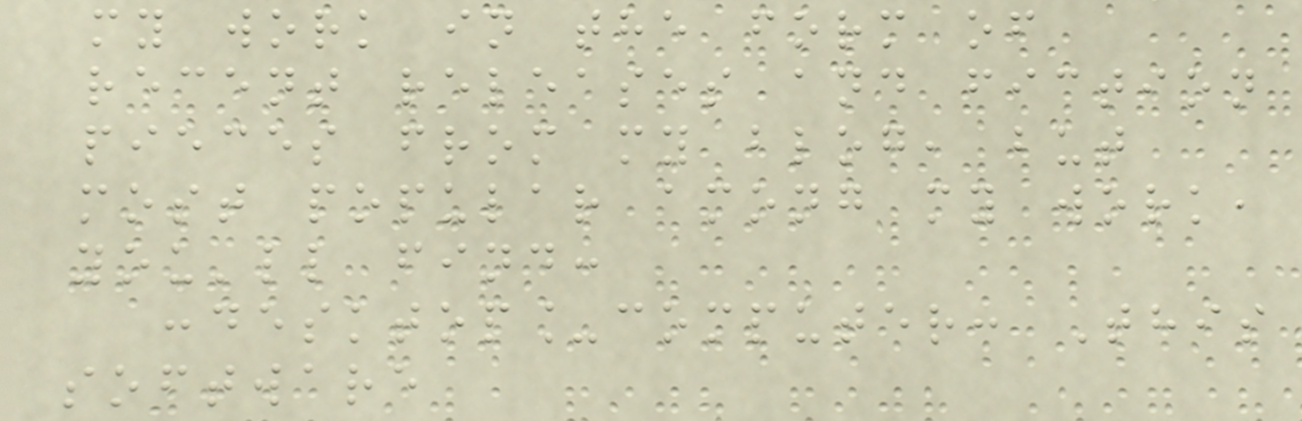my work in the form of
recent releases and fiction
pieces from my blog, but
most popular among my work,
you'll find:
:desktop_computer: This
software
